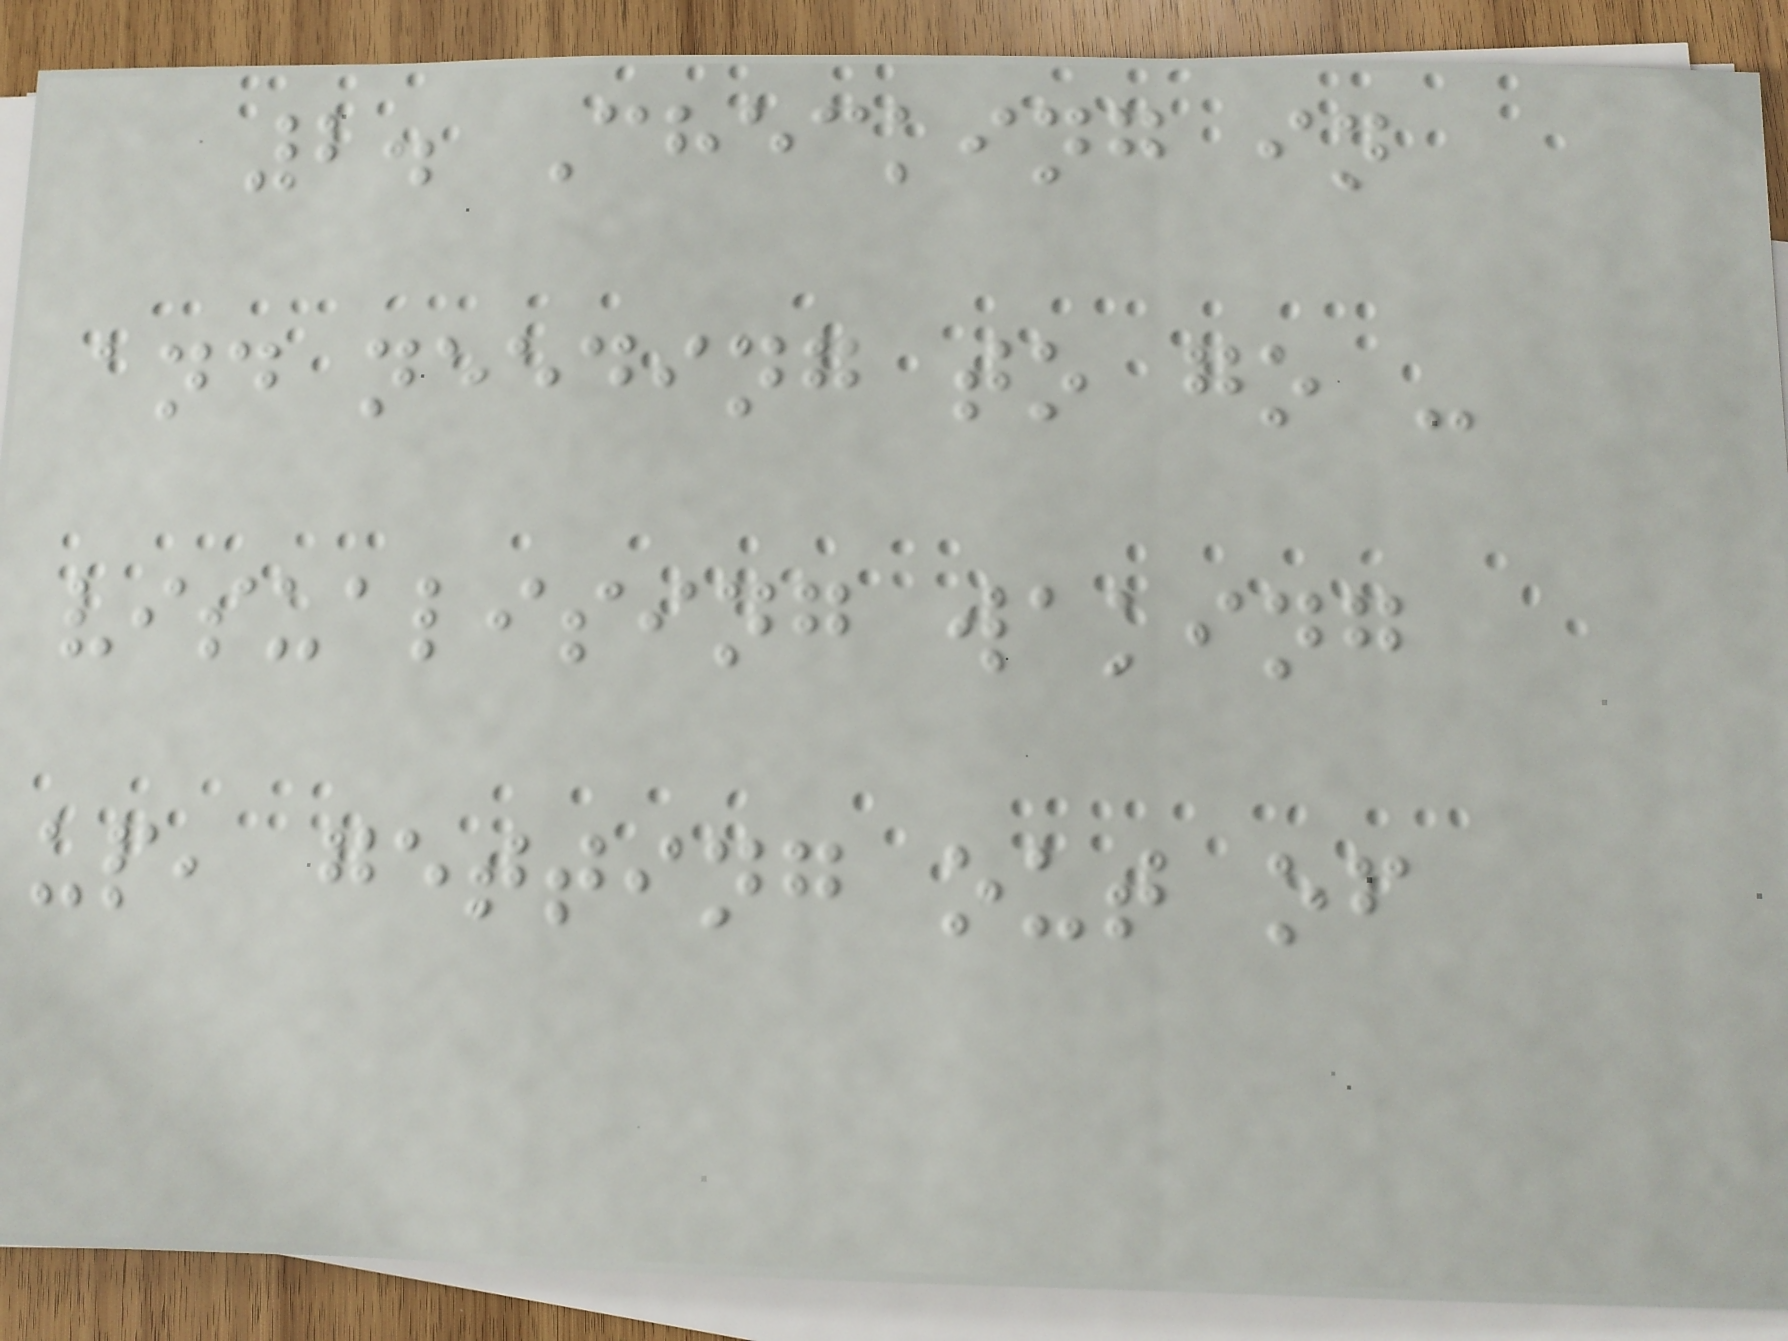2. Checking in
and needing to go -
visualising waking
up, getting out of
